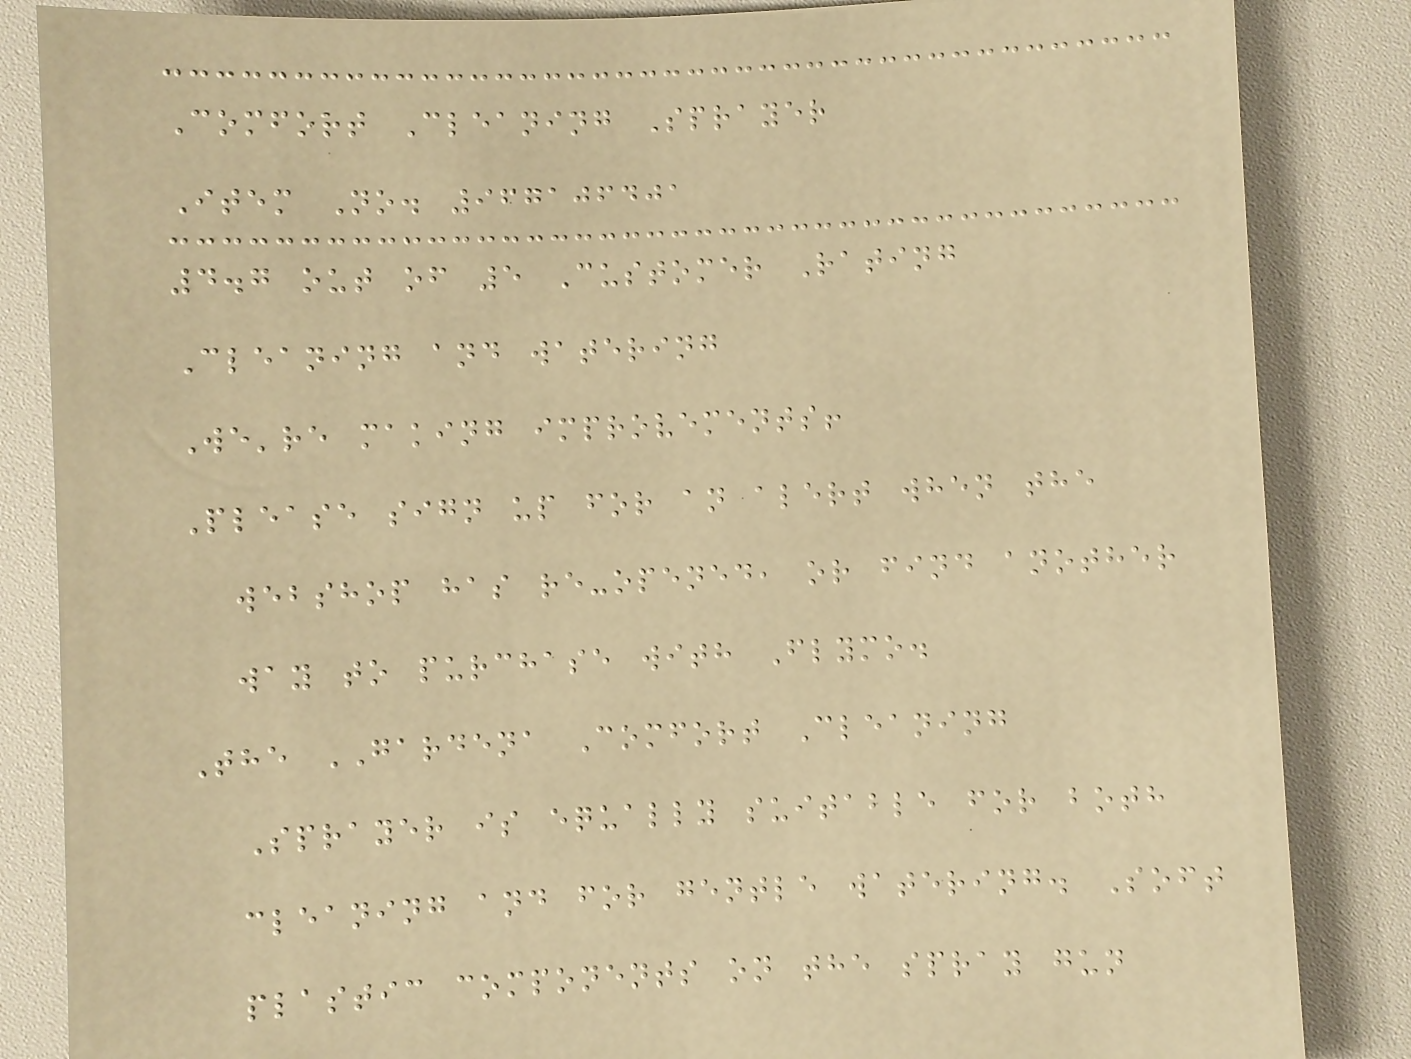Comfort Cleaning Sprayer
Item No. 967106401
4.7 out of 5 Customer Rating
Cleaning and watering
We're making improvements!
Please sign up for an alert when the
webshop has re-opened, or find another
way to purchase with Flymo.
The GARDENA Comfort Cleaning
Sprayer is equally suitable for both
cleaning and for gentle watering. Soft
plastic components on the spray gun
